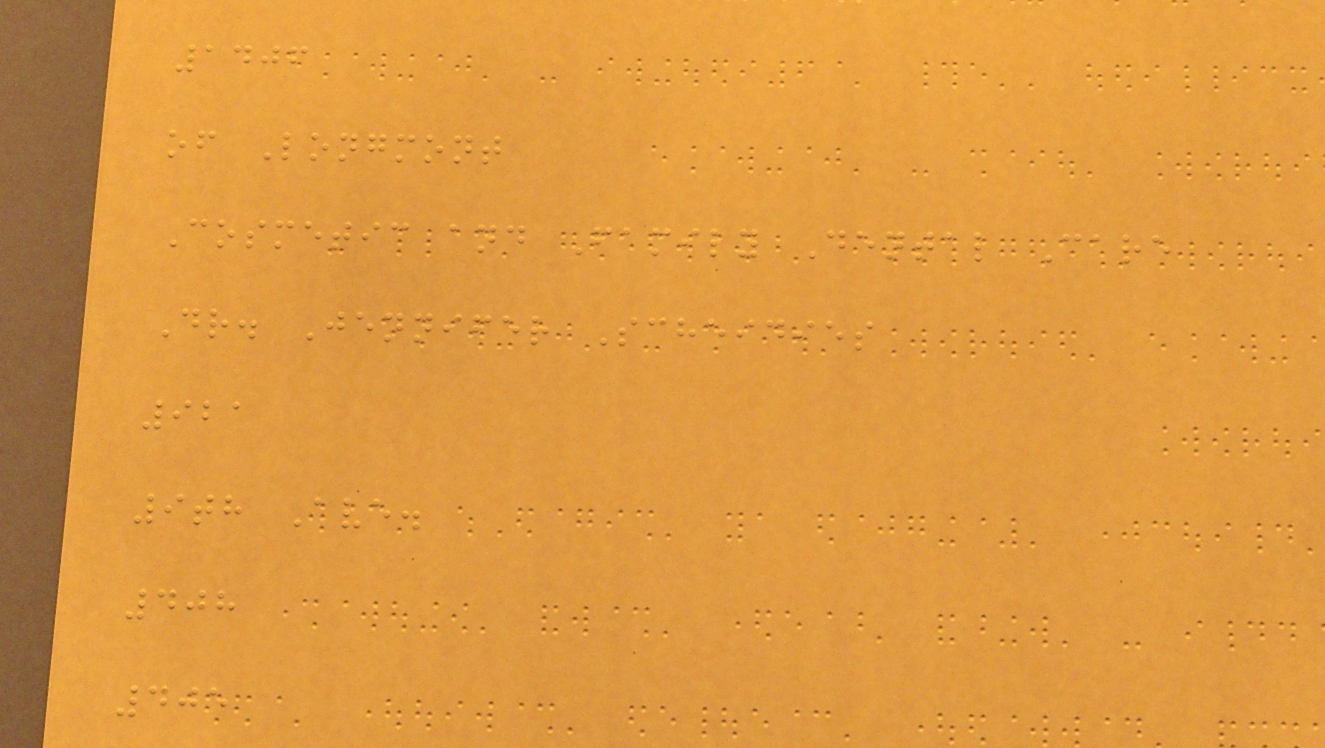1406
of Longmont
Cosmetic and Family Dental Care
Dr. Jennifer Scheidies
921
9th Ave.
408
405
